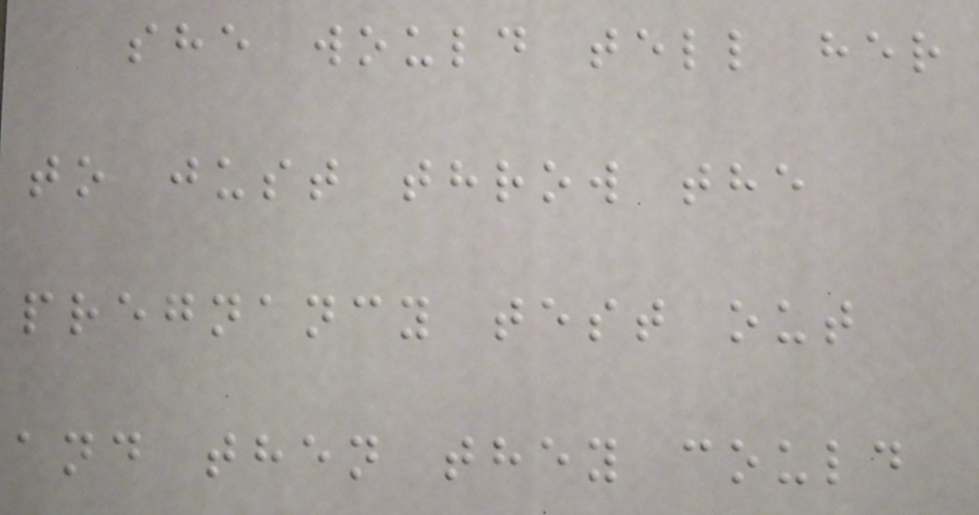she would tell her
to just throw the
pregnancy test out
and then they could
